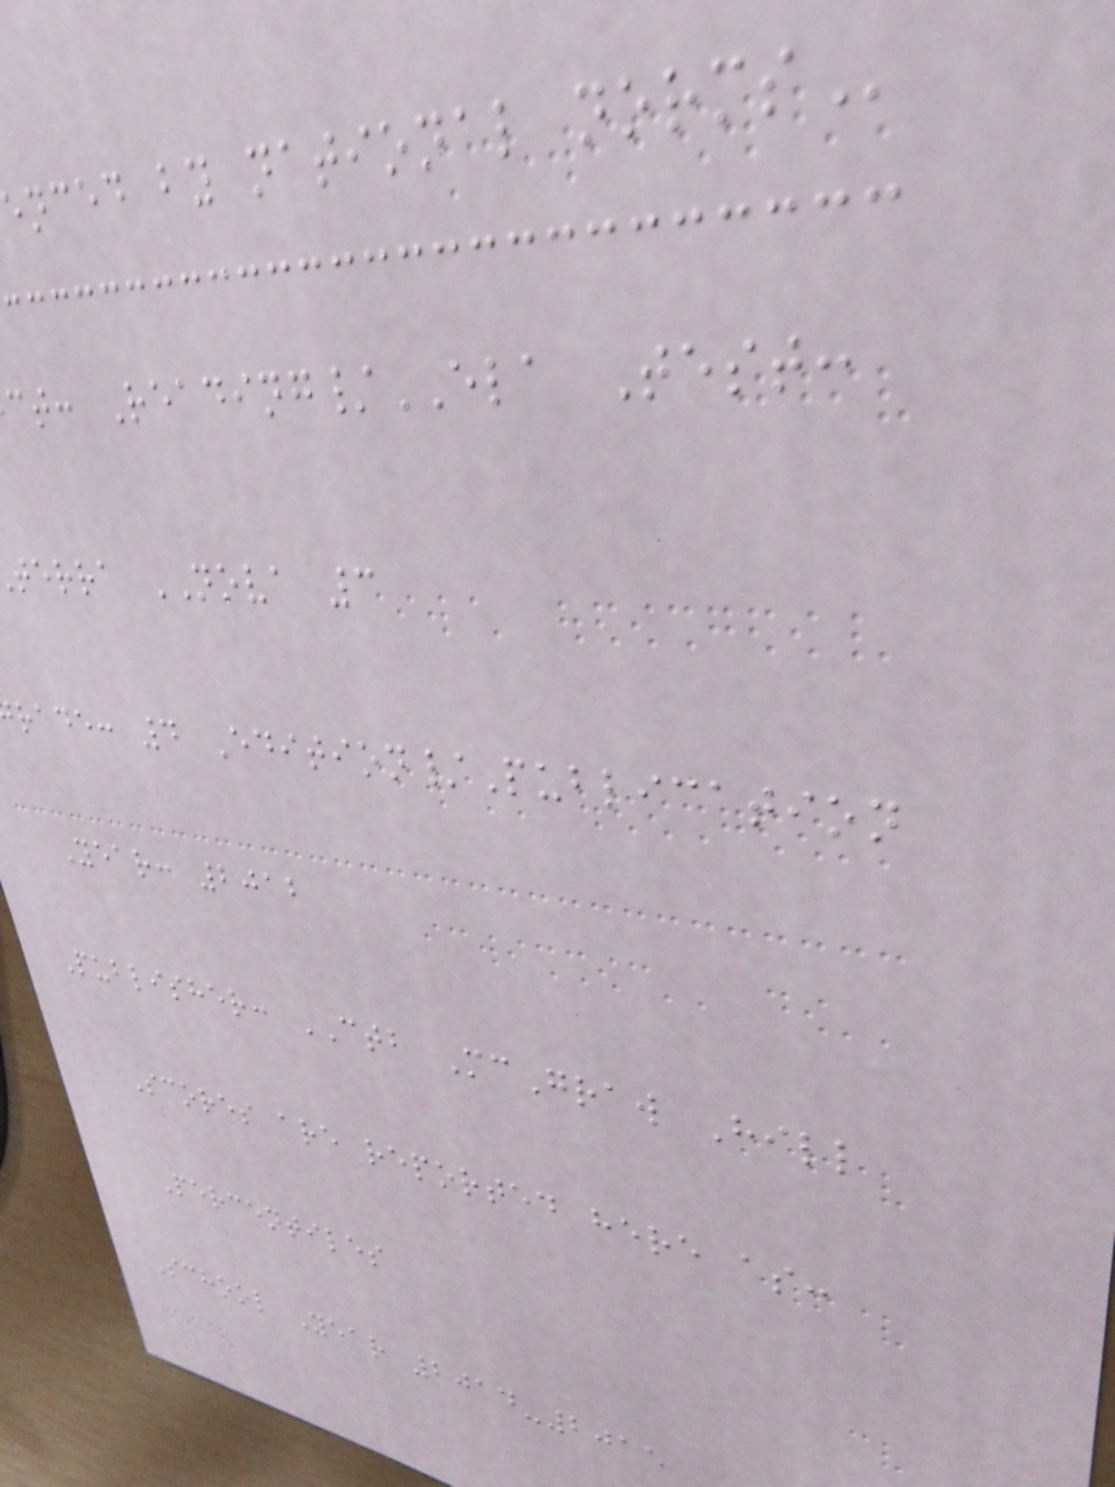nced by national
ct: Reading/ELA Test:
terra NOVA 3
rade: 4 Edition/Publication
Year: 2012
Publisher: CTB McGraw Hill
Scores are reported here as:
Percentiles
School Year 2014-2015
